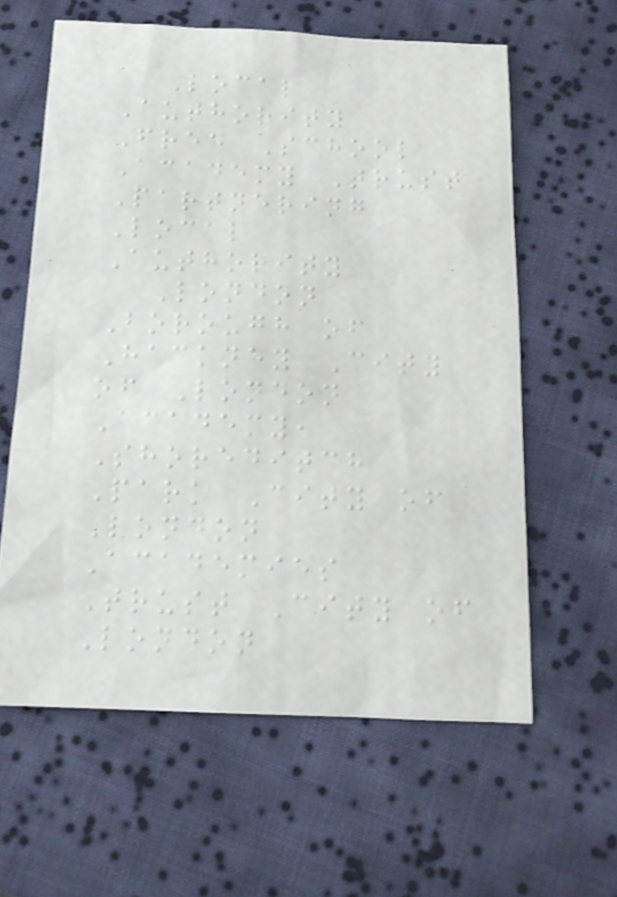Local
Authority
Free School
Academy Trust
Partnering
Local
Authority
London
Borough of
Hackney City
of London
Academy,
Shoreditch
Park City of
London
Academies
Trust City of
London
